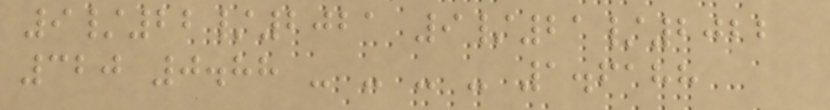9/22/2021 9/21/2022
320 0.88 - - - - 1.6188
